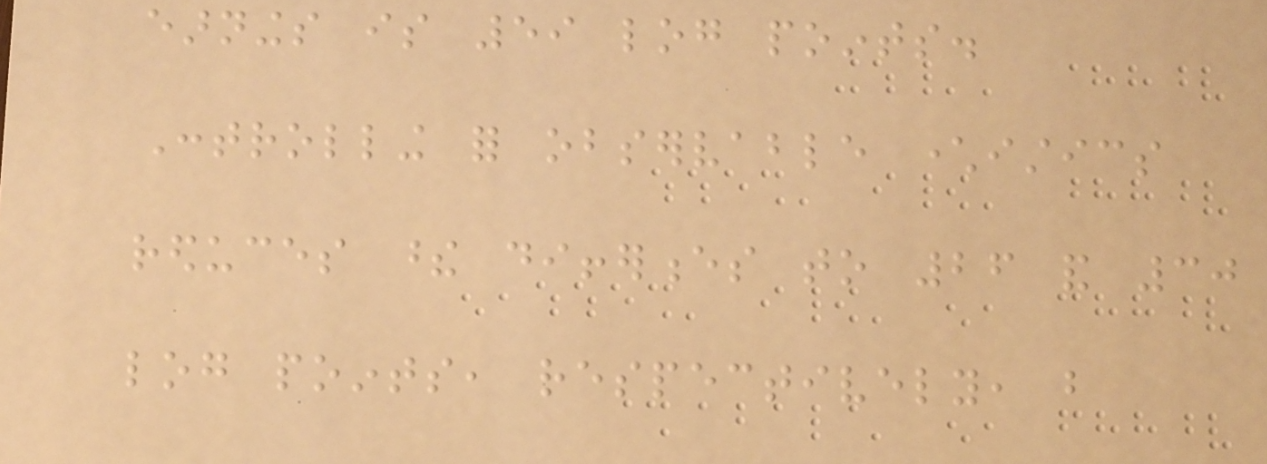earnings is 59 log points.
Controlling for observable characteristics
reduces these differences to 26 and 30
log points, respectively, but
